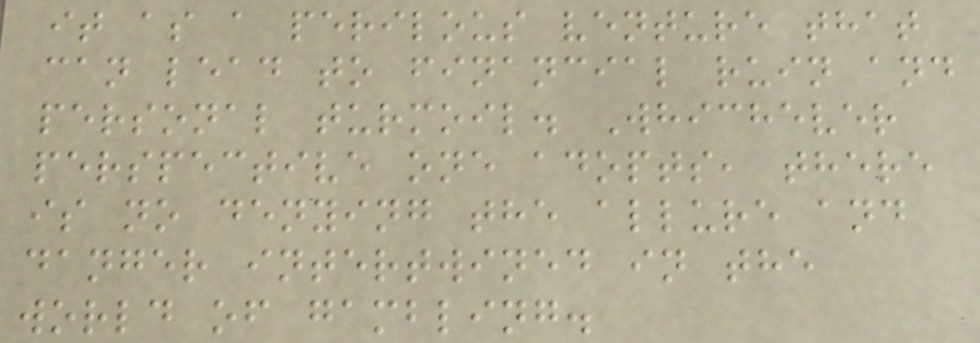it as a perilous venture that
can lead to financial ruin and
personal turmoil. Whichever
perspective one adopts, there
is no denying the allure and
danger intertwined in the
world of gambling.
